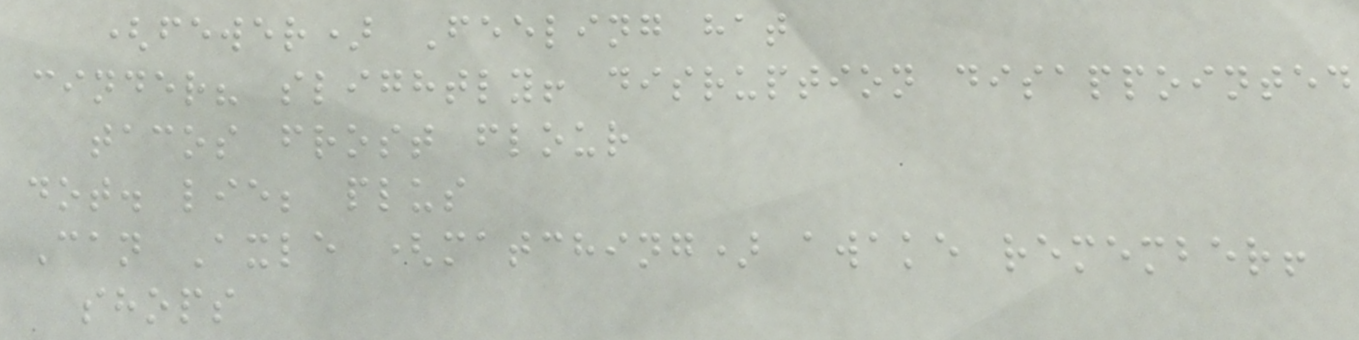(fewer) Feeling hat
cinder? slightly! disruption disappointed
tacos frost flour
dot. lie; plus
Can Axle (matching) awake remember!
shops
